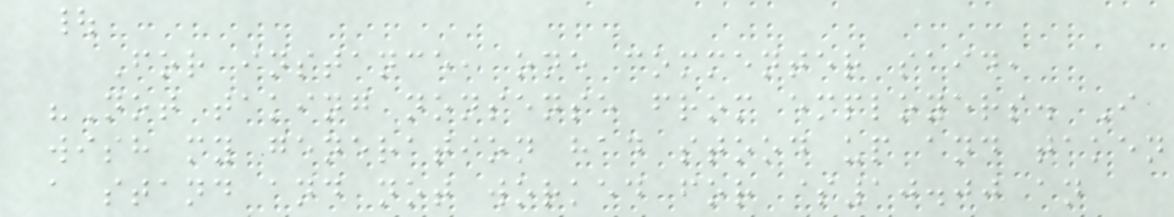|
For instance, one commenter said,
"Not taking nonsense from employers. I
wish my generation had stood up and taken
a stand and not worked for $10.00 an
